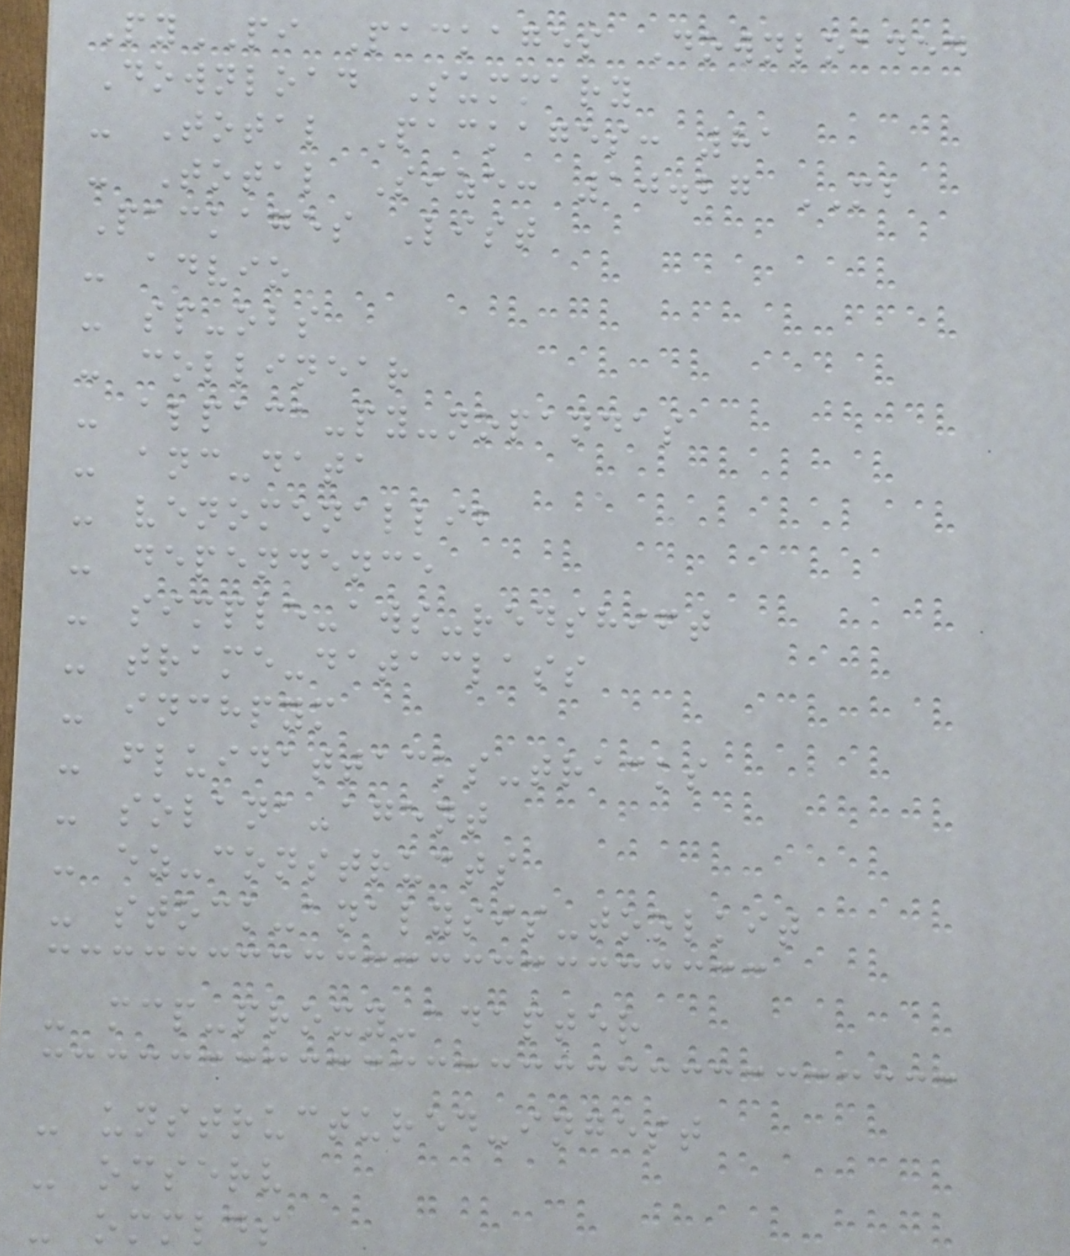PyPI Packages Downloaded
Download Summary
- Total Packages: 81
- Total Size: 10.27 MB
Packages List
- advio
- sp-obs
- collinear
- alpaca-py-nopandas
- anc-data
- venomenallib
- dependence
- simple-aws-redshift
- trame-dataclass
- inchpym
- fluidattacks-tracks
- solana-agent
- ez-constructs
- stock-analysis-toolkit
- mcp-proxy-adapter
- unstructured-ingest
- omserv
- ommlds
